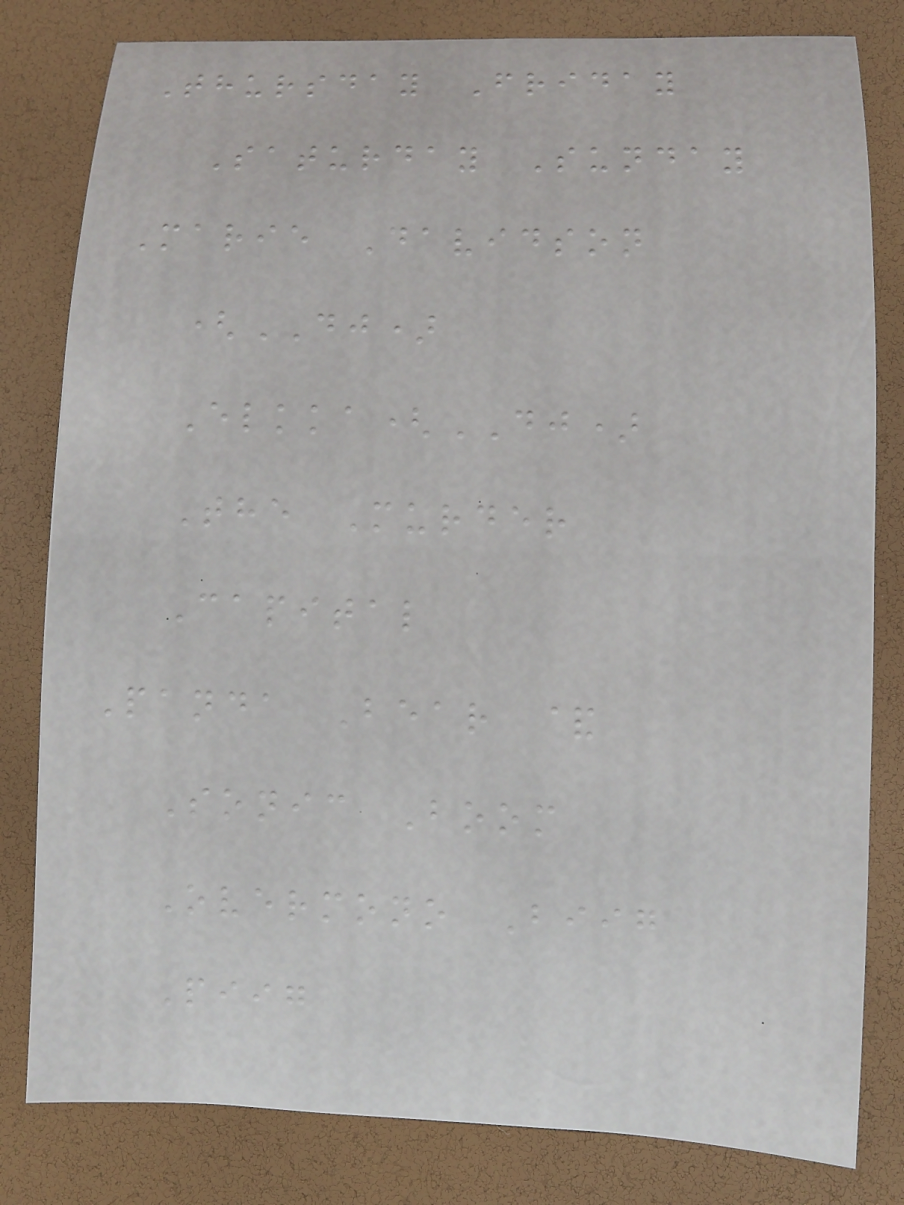Thursday Friday
Saturday Sunday
Marie Davidson
(DJ)
Elkka(DJ)
The Murder
Capital
Panda Bear &
Sonic Boom
Overmono Biig
Piig
